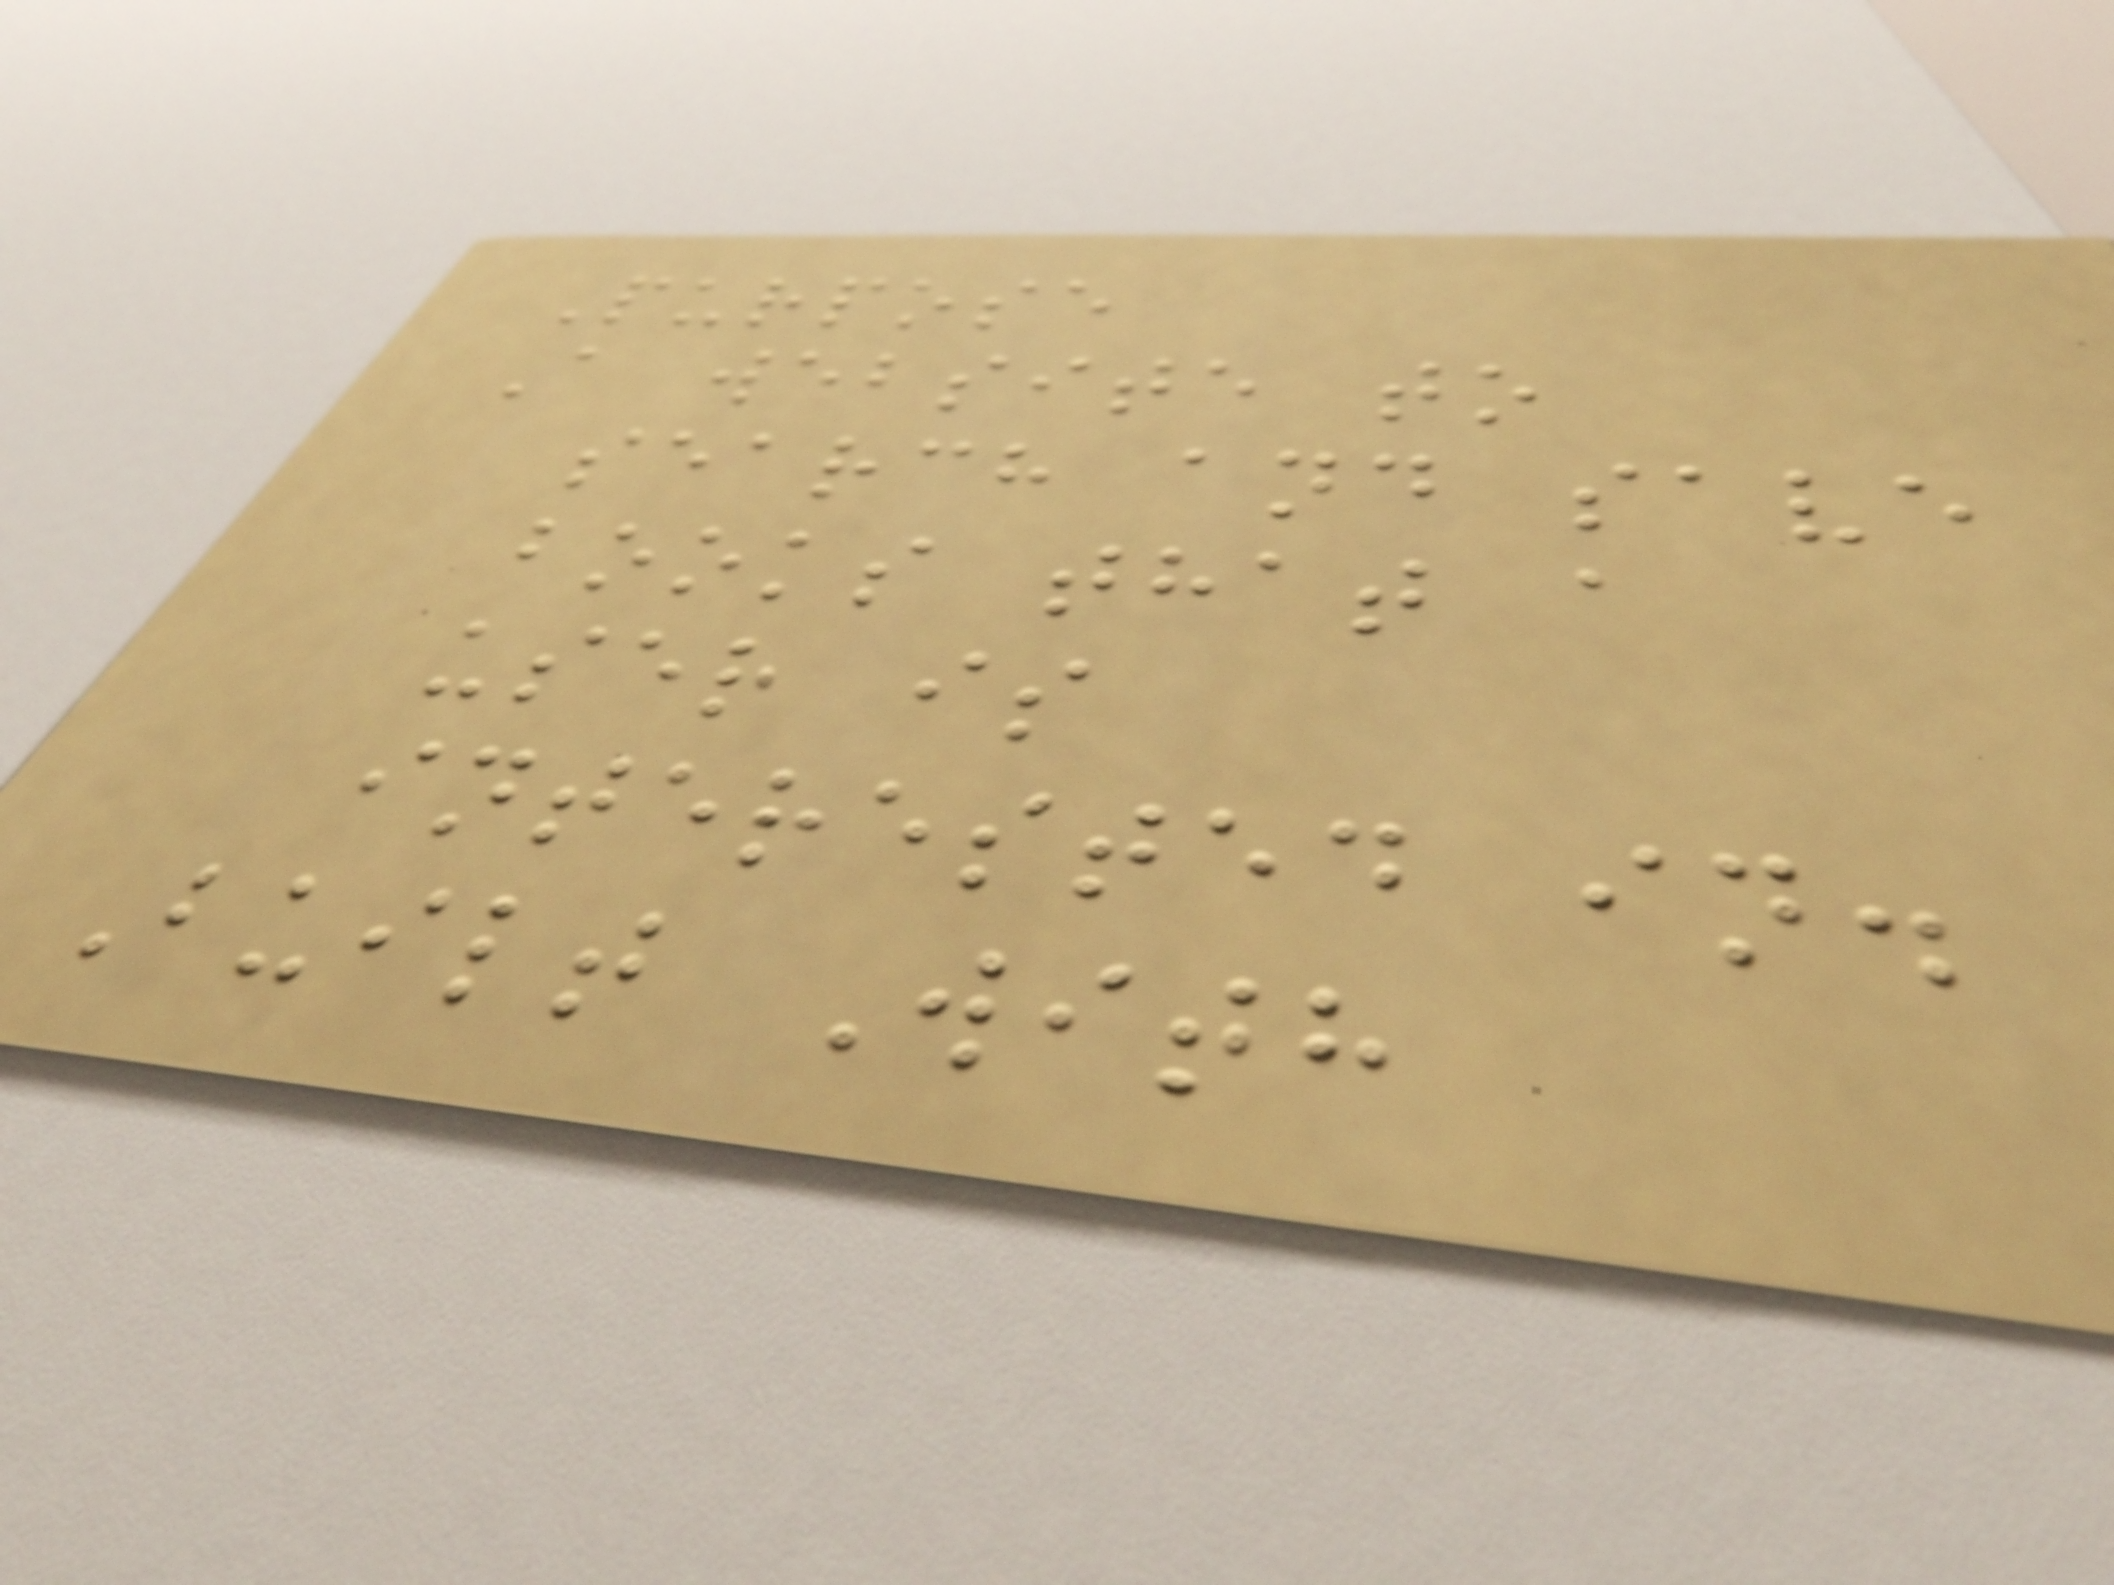Purpose
A website to
search and save
books that a
user is
interested in.
Built With
